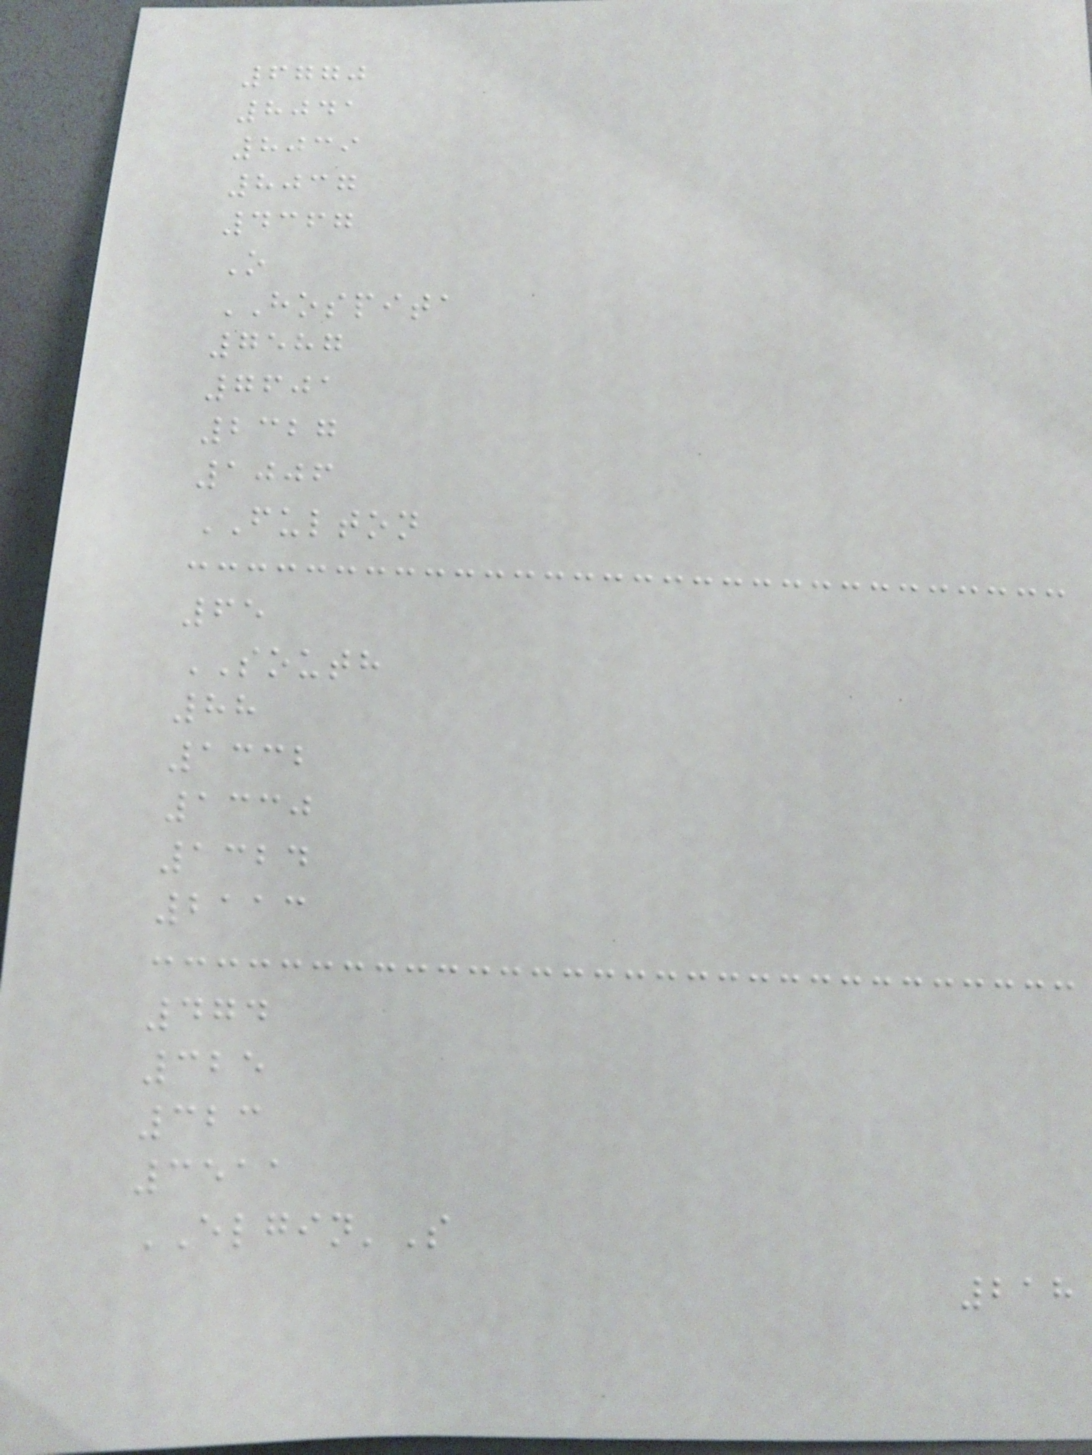6770
8041
8039
8037
4367
O
HOSPITA
7587
7601
2327
1006
FULTON
65
SOUTH
88
1332
1330
1324
2113
474
325
323
3511
ELGIN'S
218
